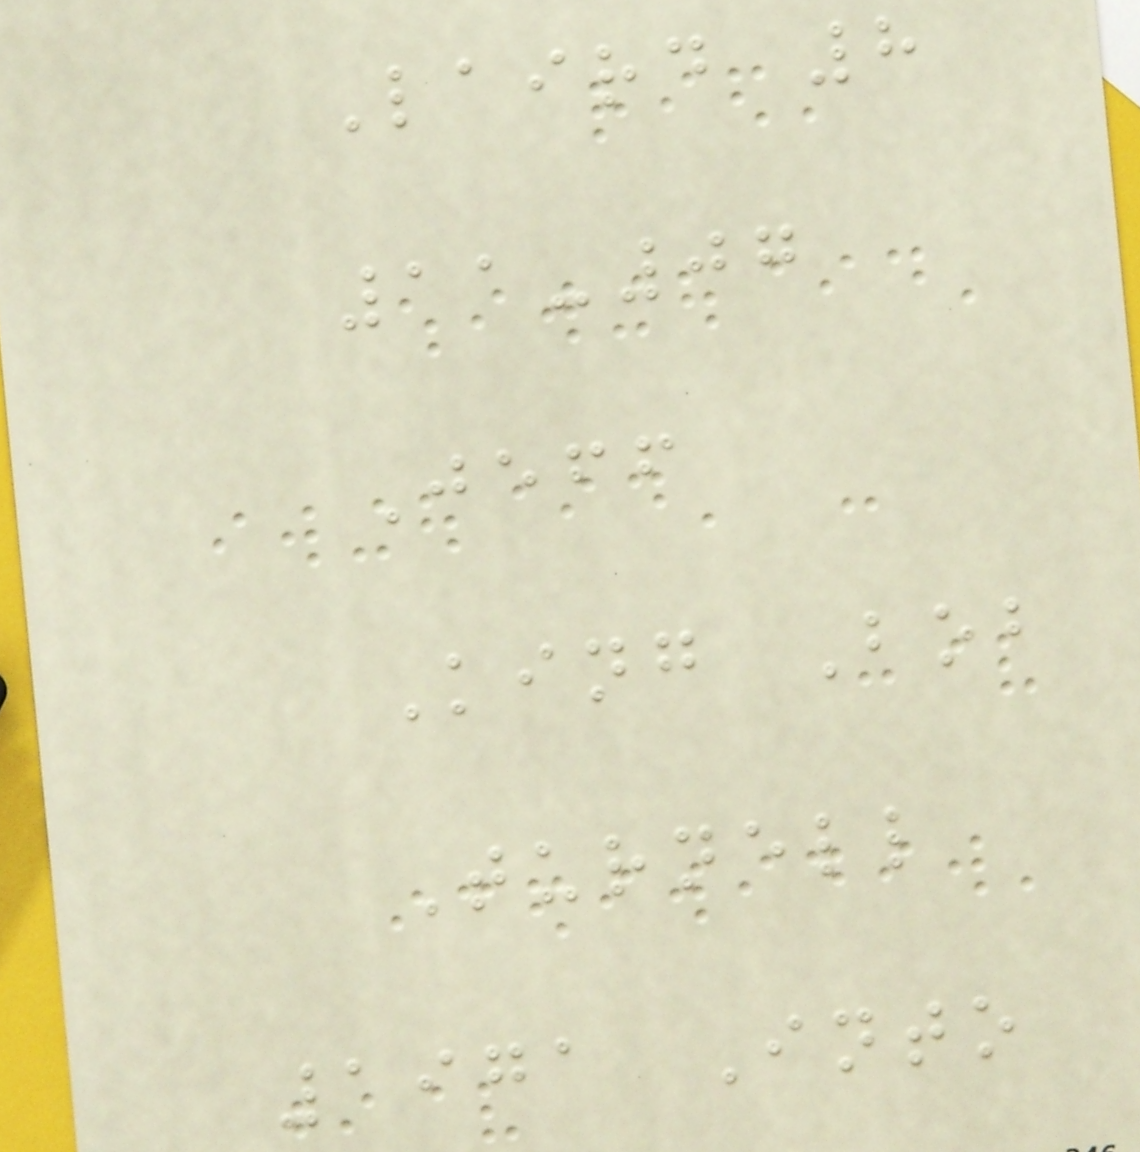Laird 8
11-07
Jeff
King Bob
Turnell
1971 Into
